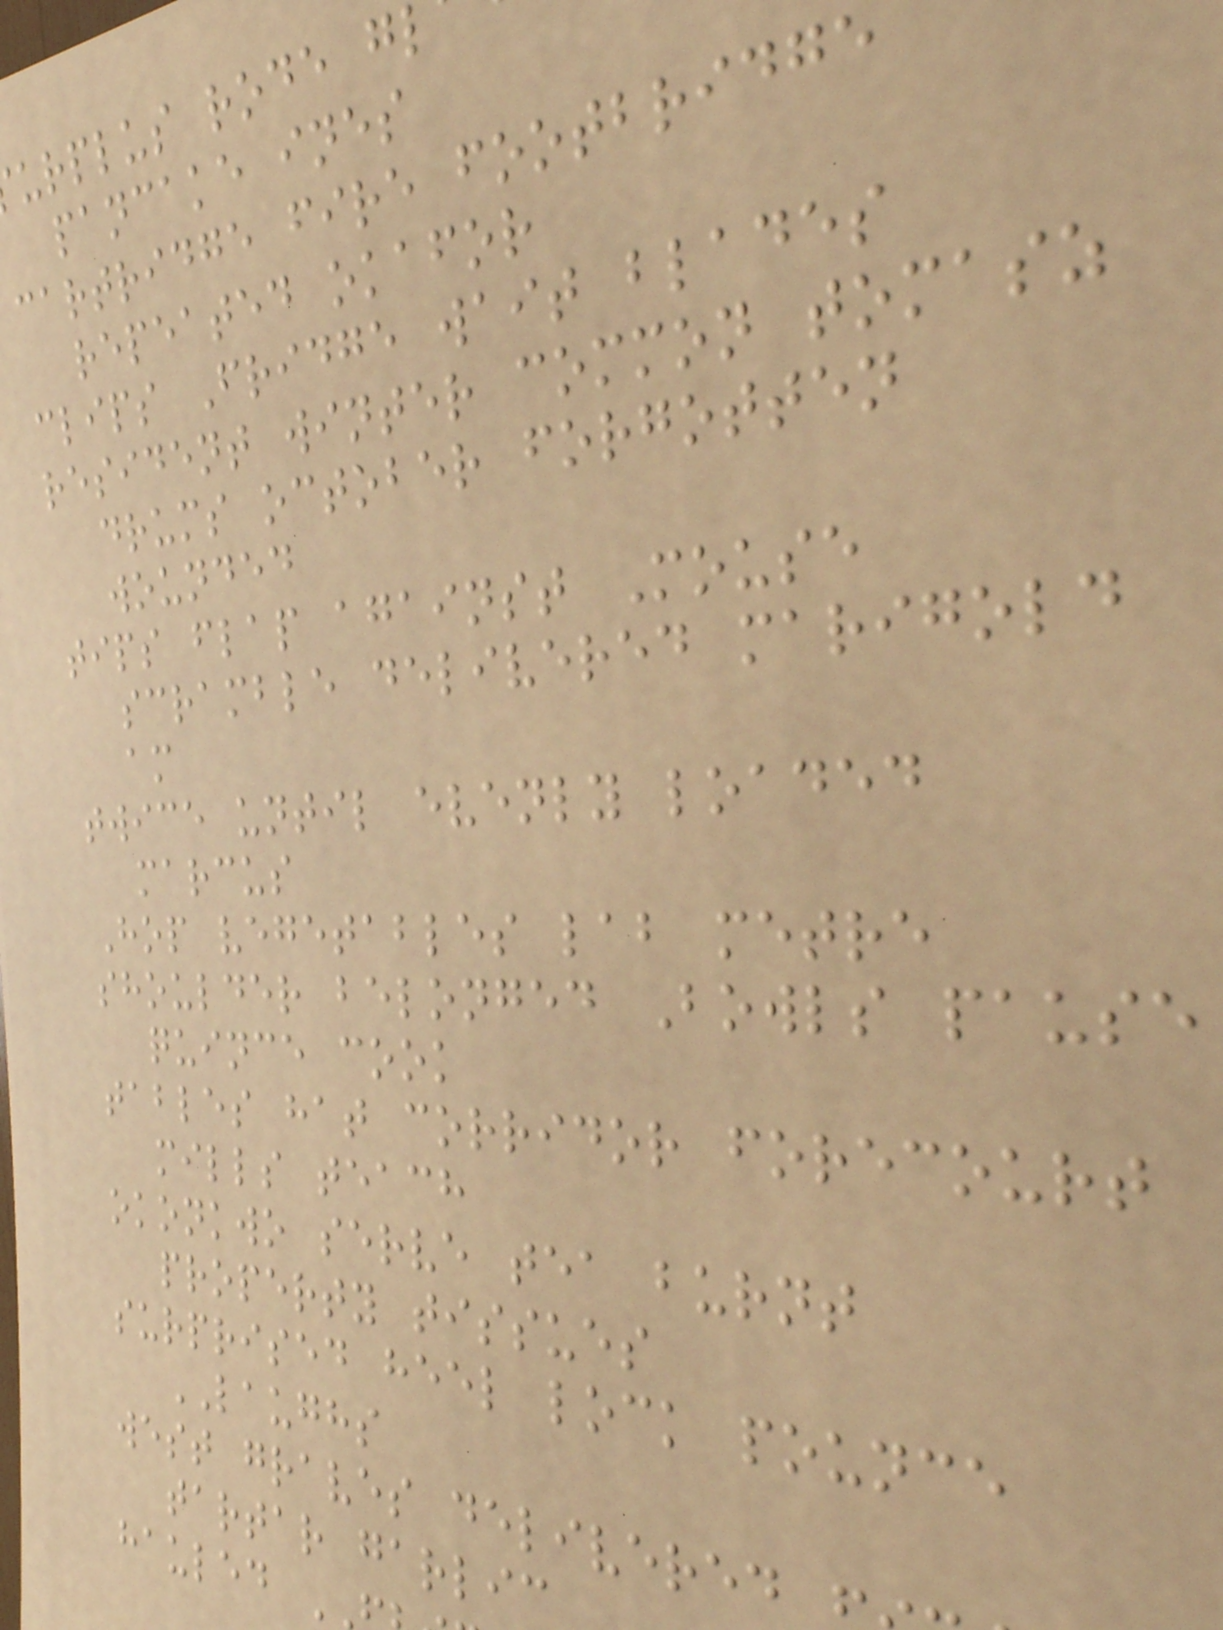urplus rode g
pancake ines
cartridge fire footbridge
repeated okafor
clips Fridge wait blades
resident winter common tomasz
drums october forgotten
wounded
tips flap against Mouse
scramble delivered marigold
am
twice until evenly loaded
marcus
Hop vegetables lab metre
shoulder belonged Bowls pause
quince cook
tables hat corridor forecourt
mills teach
okonkwo serve tea burnt
property tissues
surprised heel lock pounce
LAUGHS
west graves delivered
tartar garlic
